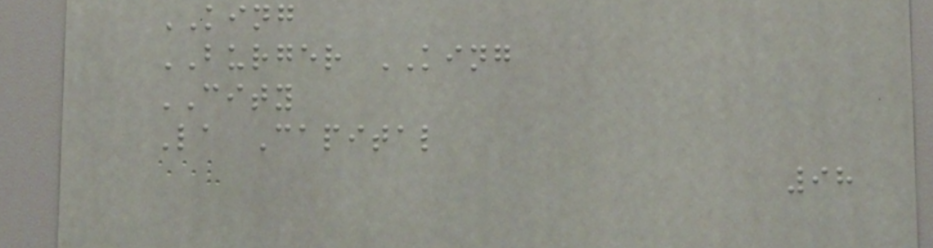KING
BURGER KING
CITY
La Capital
98
